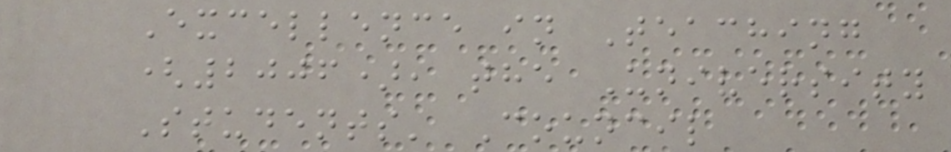Excellence in Teaching
(2006), the University
Students' Council
